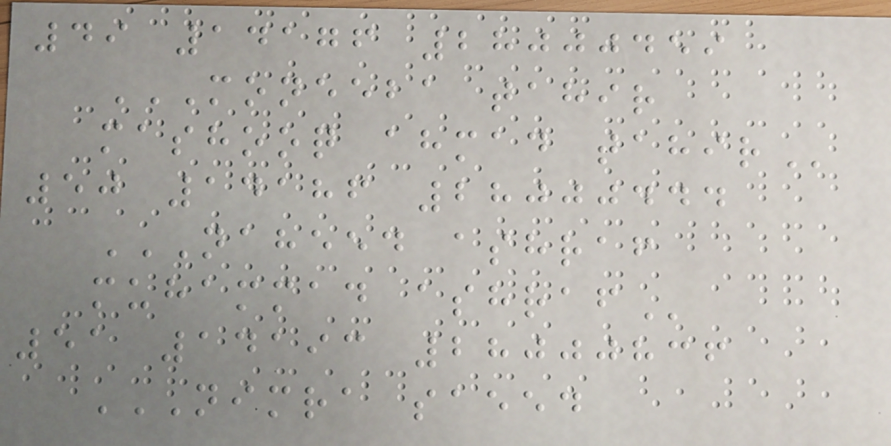49 14176 28000459
MONEEBA TAHIR
MASHOOQ AHMAD TAHIR
50 14186 28000444
NAHEED ASHRAF
MUHAMMAD ASHRAF
51 14193 28000836
NIMRA SAEED
